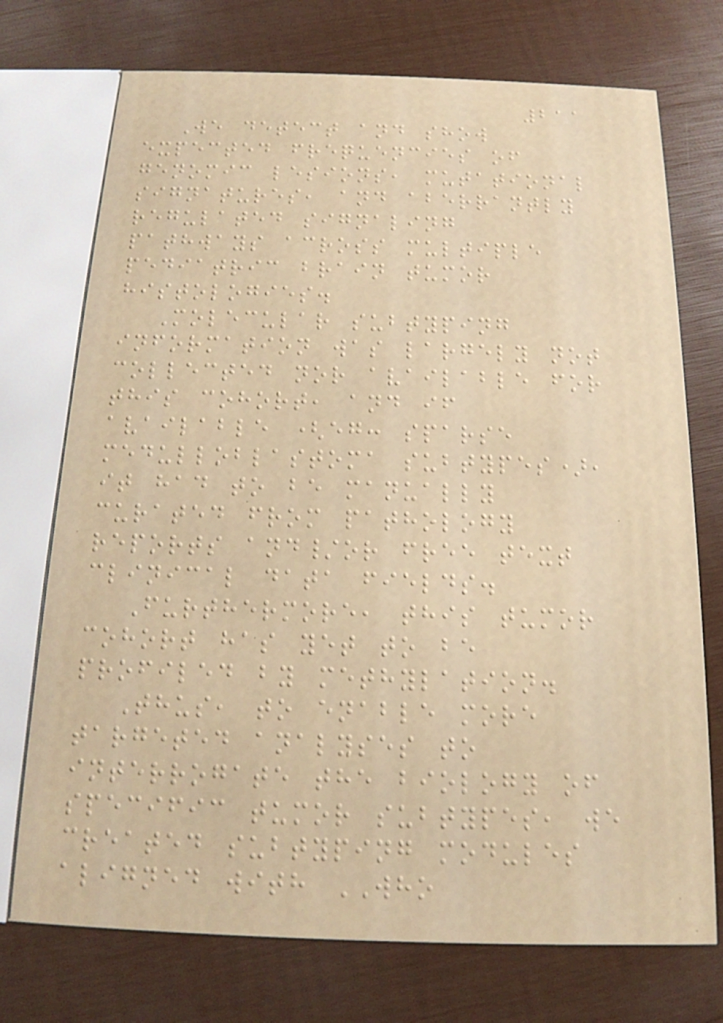211
We detect and show
expected frequencies of
genomic lesions, mutational
signatures, and aberrantly
regulated signaling
pathways across multiple
pediatric brain tumor
histologies.
Molecular subtyping
information was largely not
collected nor available for
this cohort, and if
available (eg: sparse
medulloblastoma subtypes),
it had to be manually
curated from pathology
reports and/or free text
clinical data fields.
Furthermore, this tumor
cohort has yet to be
profiled by methylation.
Thus, to enable more
targeted analyses to
interrogate the biology of
specific tumor subtypes, we
created subtyping modules
aligned with WHO
